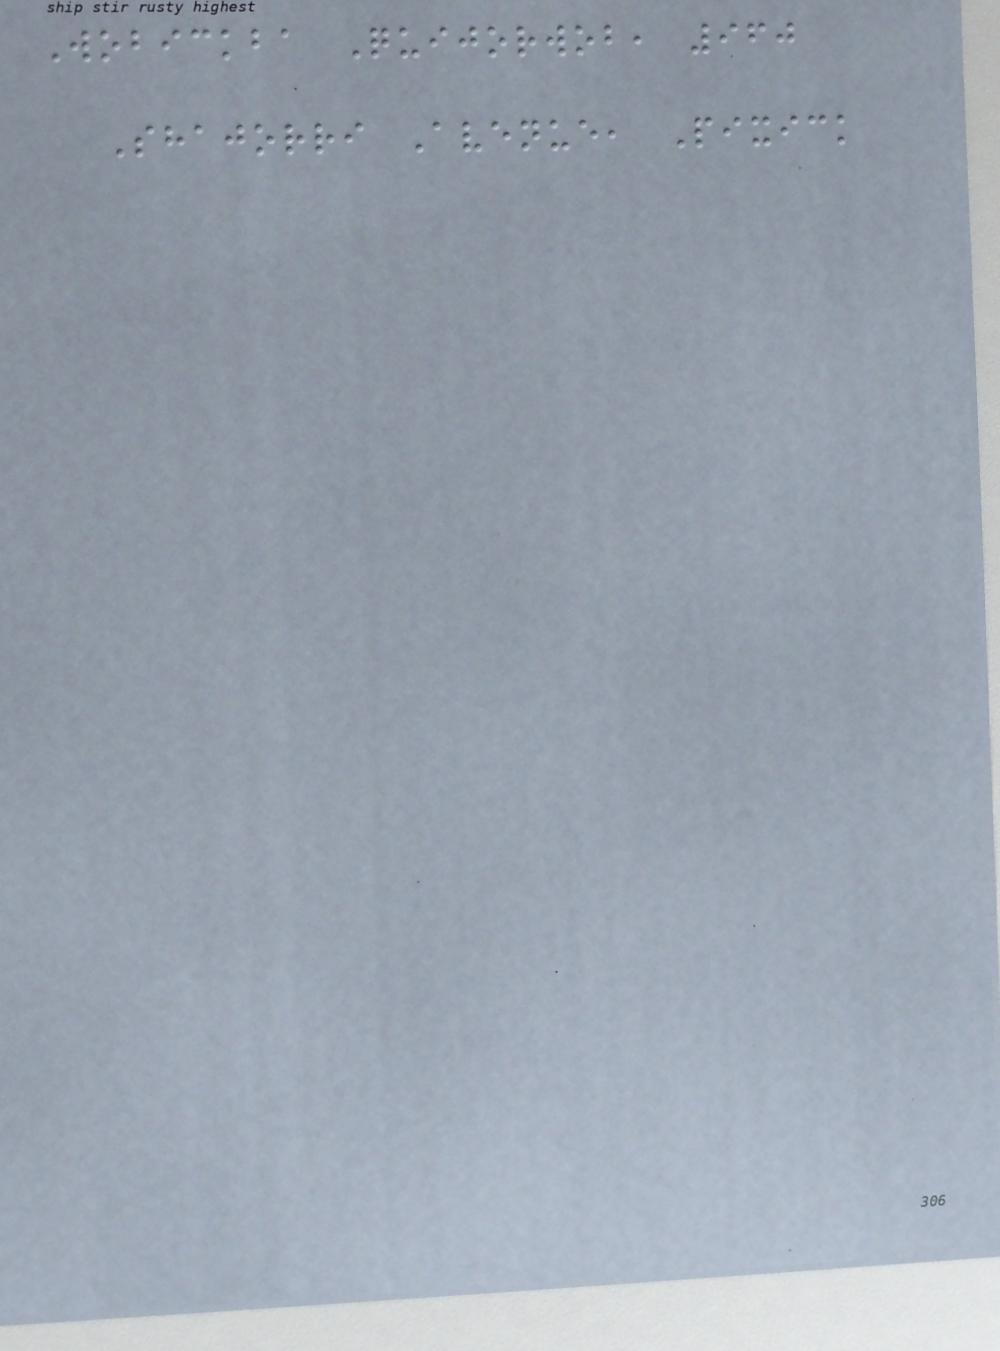Wobickba Quijorwob, 960
Shajorri Avenue, Pixick
